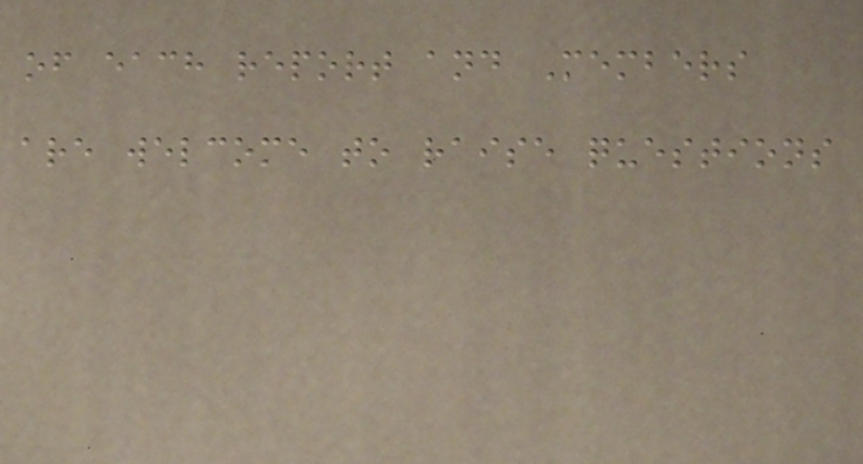of each report and Members
are welcome to raise questions
